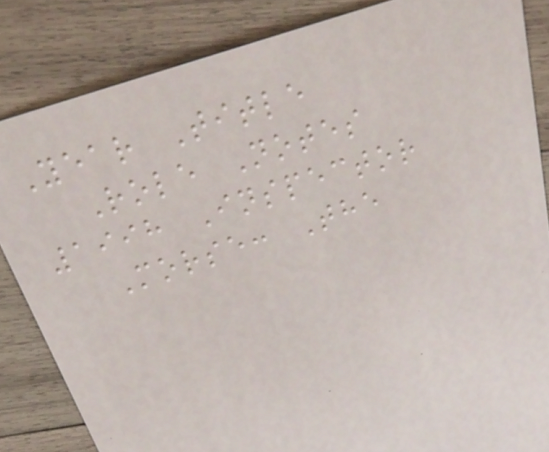Year Title
Role Notes
1998 Inspector
Morse: The
